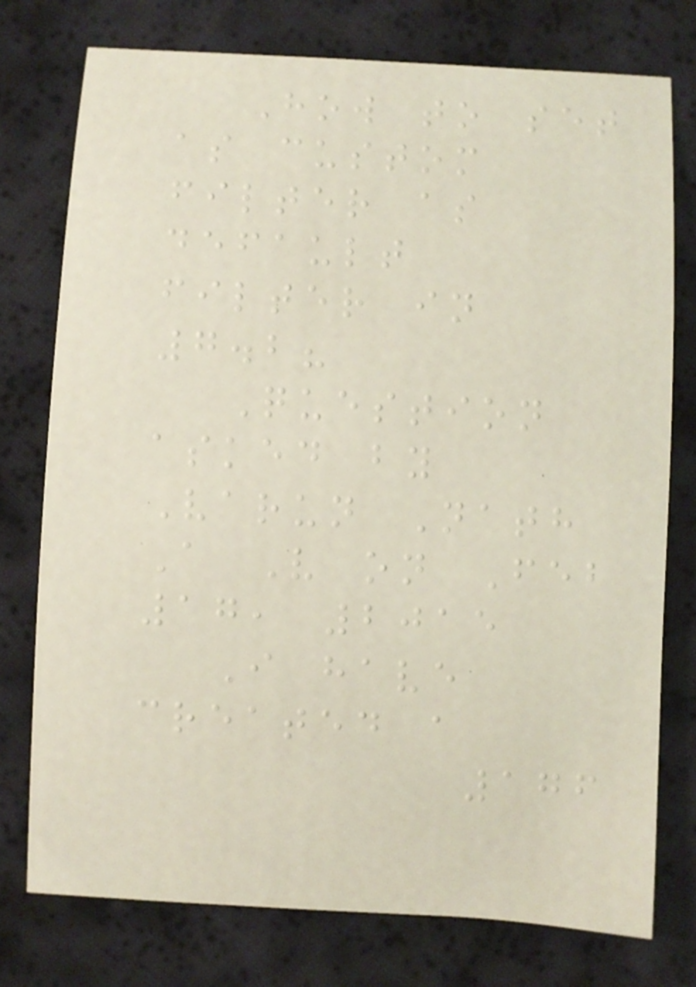How to set
as custom
filter as
default
filter in
7.2?
Question
asked by
Varun Nath
A V on Feb
17, 2015
I have
created a
176
